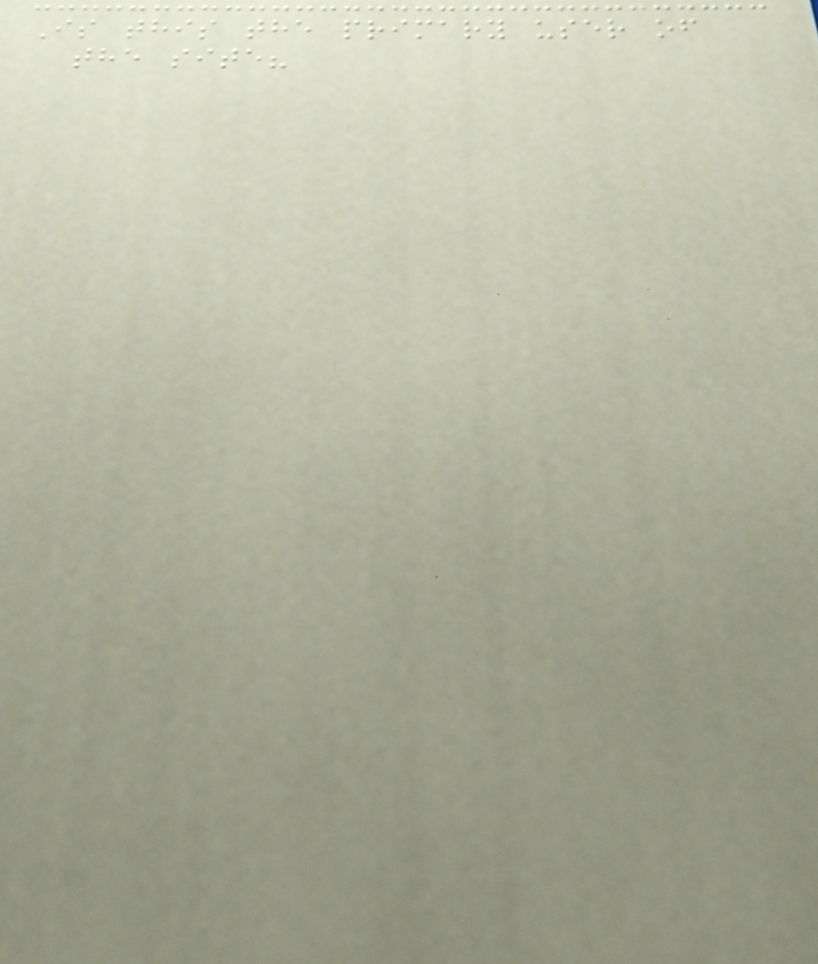Is this the primary user of
the site?
